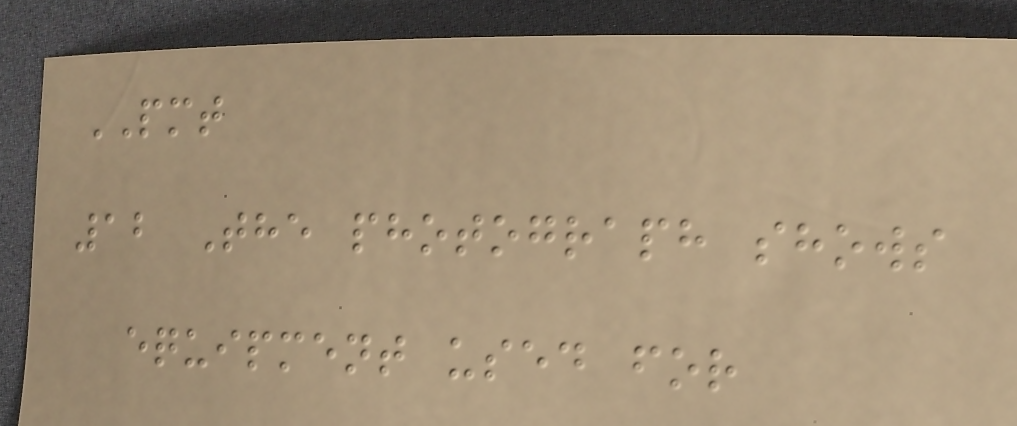PMT
12 The photograph shows
equipment used for
